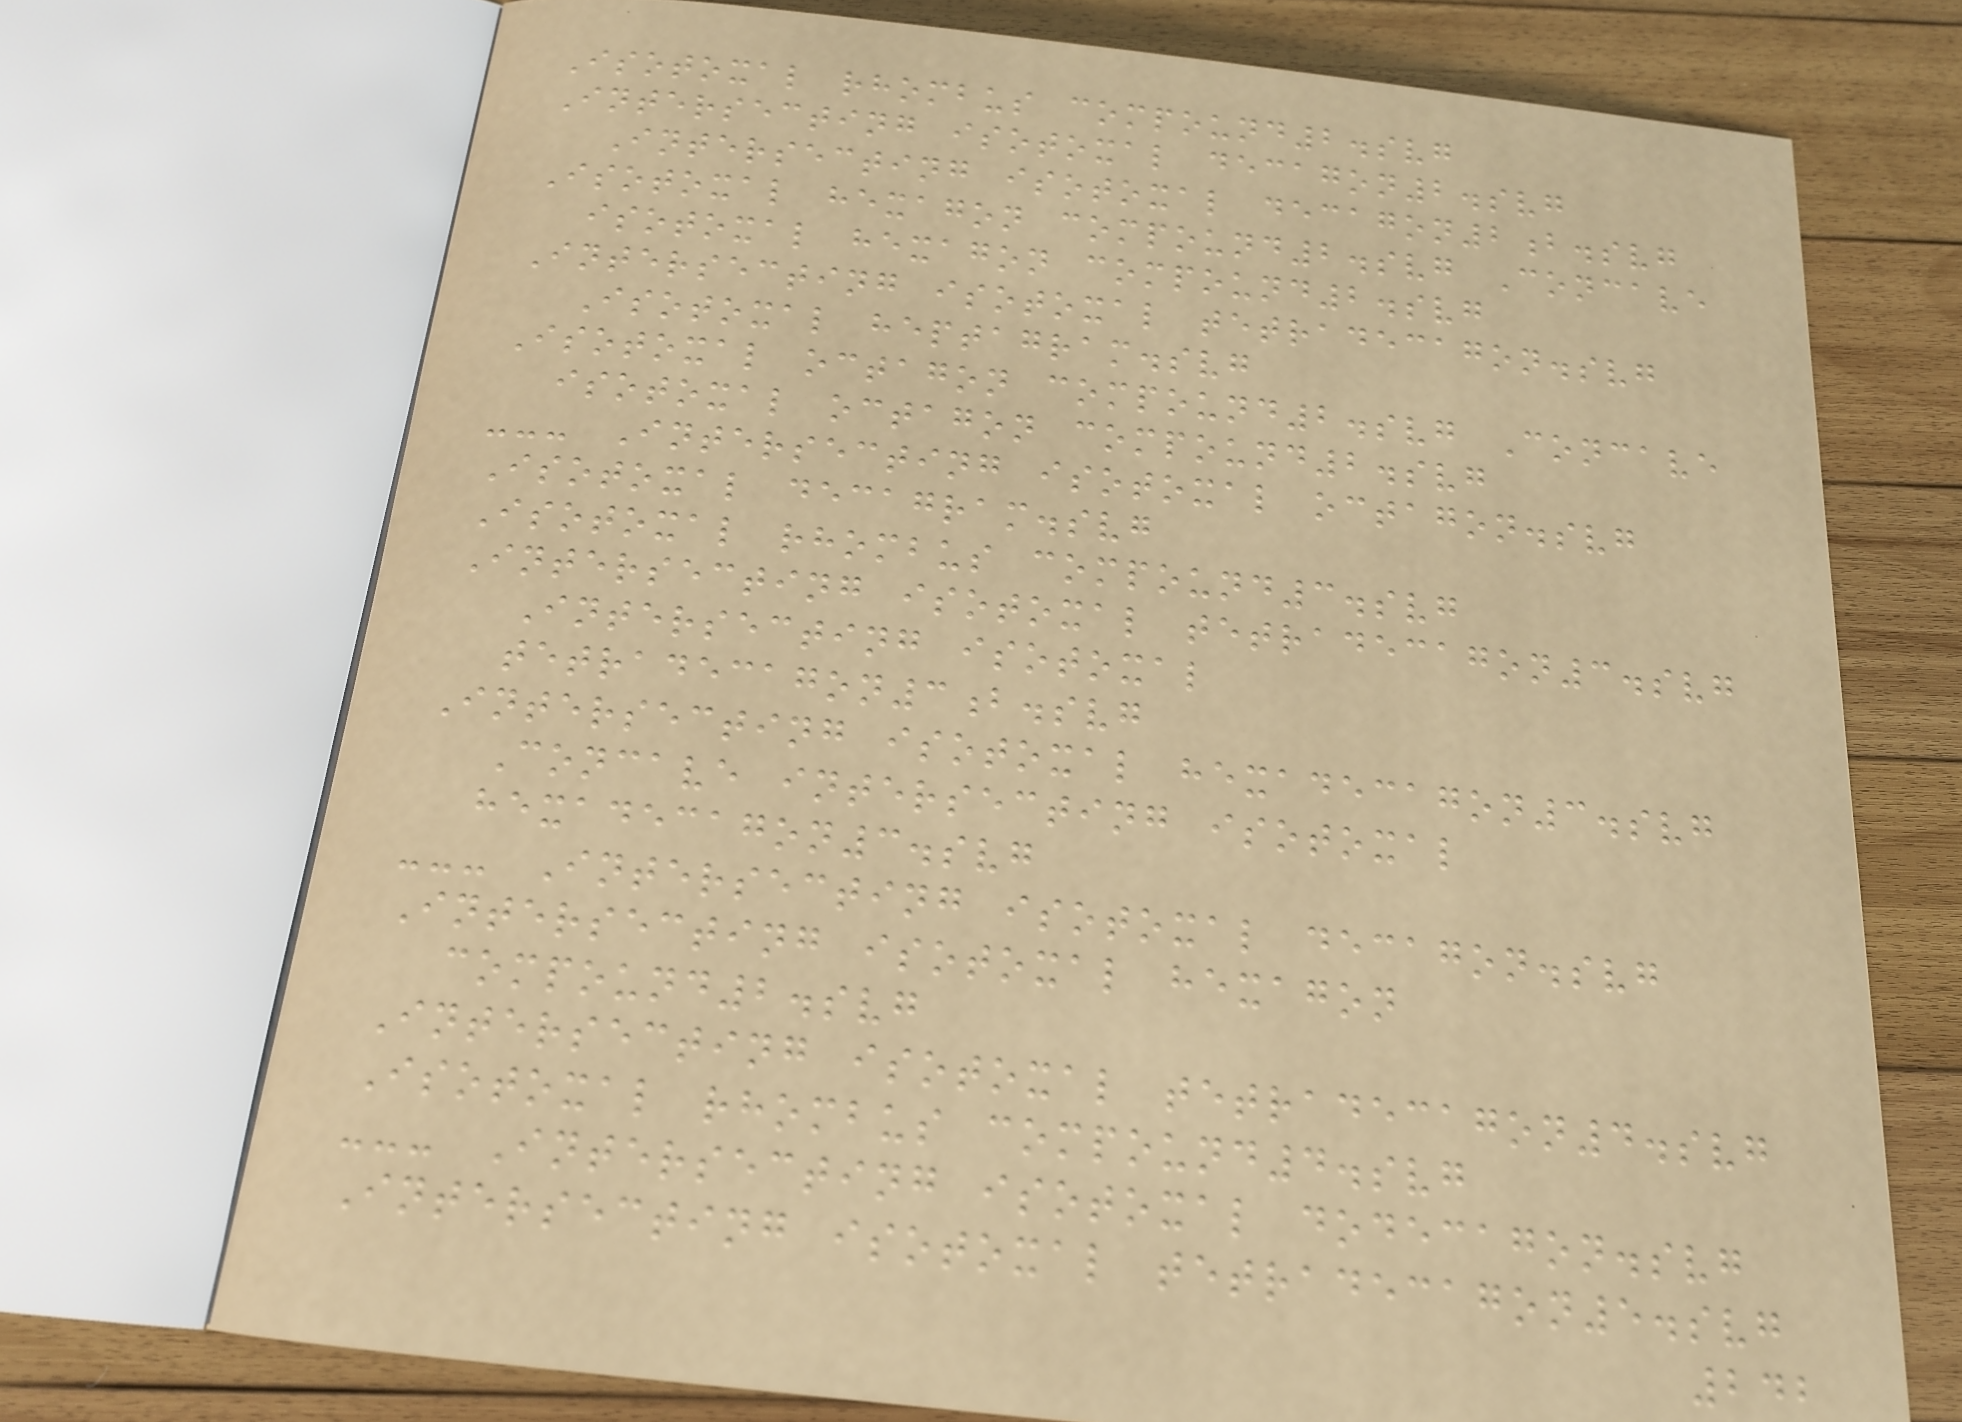Isotoxal rhombus compound2.svg
Intersecting isotoxal decagon2.svg
Intersecting isotoxal decagon2b.svg
Isotoxal hexagon compound2.svg Concave
isotoxal hexagon compound2.svg
Intersecting isotoxal tetradecagon.svg
Isotoxal heptagram.svg
Isotoxal octagon compound2.svg Concave
isotoxal octagon compound2.svg
--- Intersecting isotoxal octagon.svg
Isotoxal decagram.svg
Isotoxal rhombus compound3.svg
Intersecting isotoxal tetradecagon3.svg
Intersecting isotoxal
tetradecagon3b.svg
Intersecting isotoxal hexadecagon3.svg
Concave intersecting isotoxal
hexadecagon3.svg
--- Intersecting isotoxal decagon.svg
Intersecting isotoxal hexagon
compound2.svg
Intersecting isotoxal tetradecagon4.svg
Isotoxal rhombus compound4.svg
--- Intersecting isotoxal dodecagon.svg
Intersecting isotoxal tetradecagon5.svg
242
